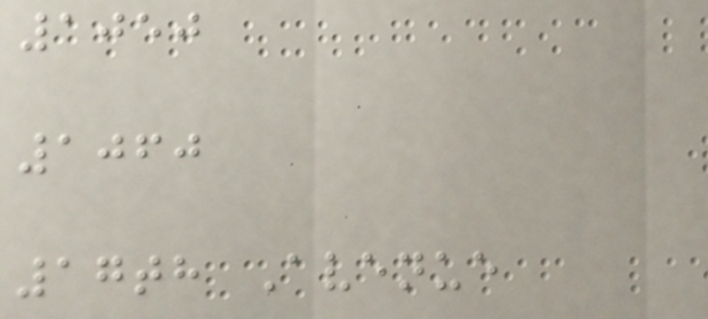1050
1060
17th Avenue
